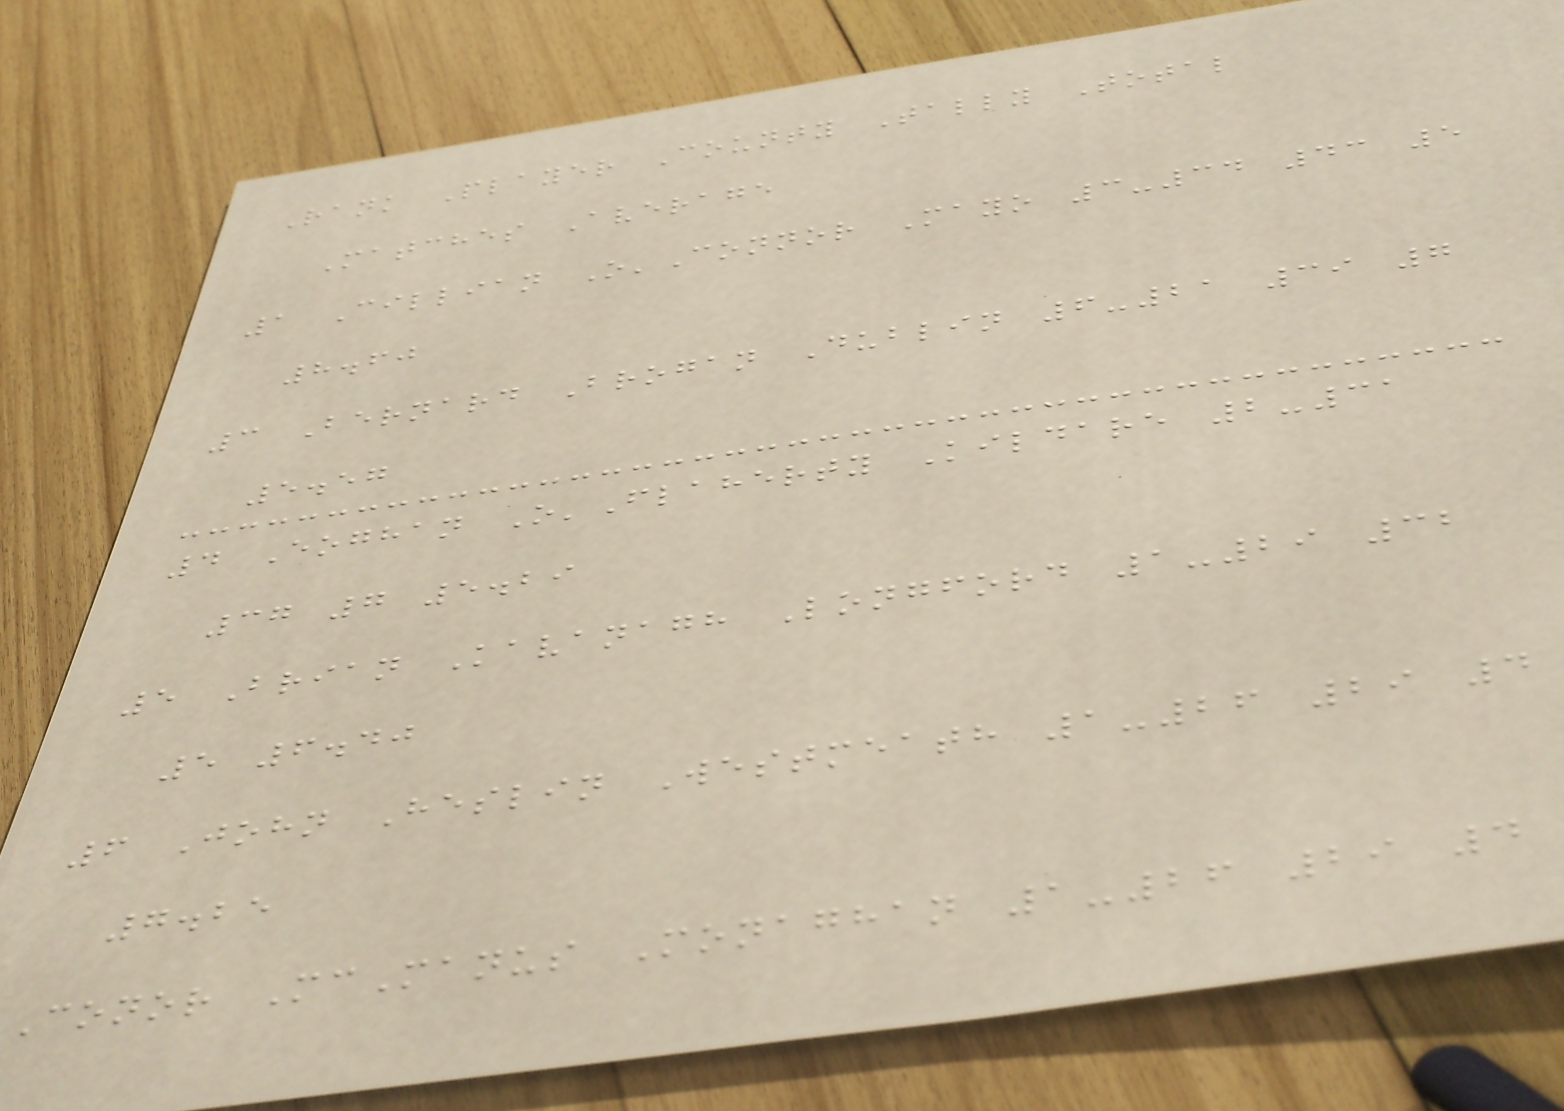Rank Player County Tally Total
Matches Average
1 Cillian O'Connor Mayo 3-34 43 5
8.60
3 Bernard Brogan Dublin 6-21 39 7
5.57
4 Eoghan O'Flaherty Kildare 2-31
37 7 5.29
5 Brian Kavanagh Longford 1-29 32
5 6.40
6 John Heslin Westmeath 1-26 29 4
7.25
Conor McManus Monaghan 1-26 29 4
